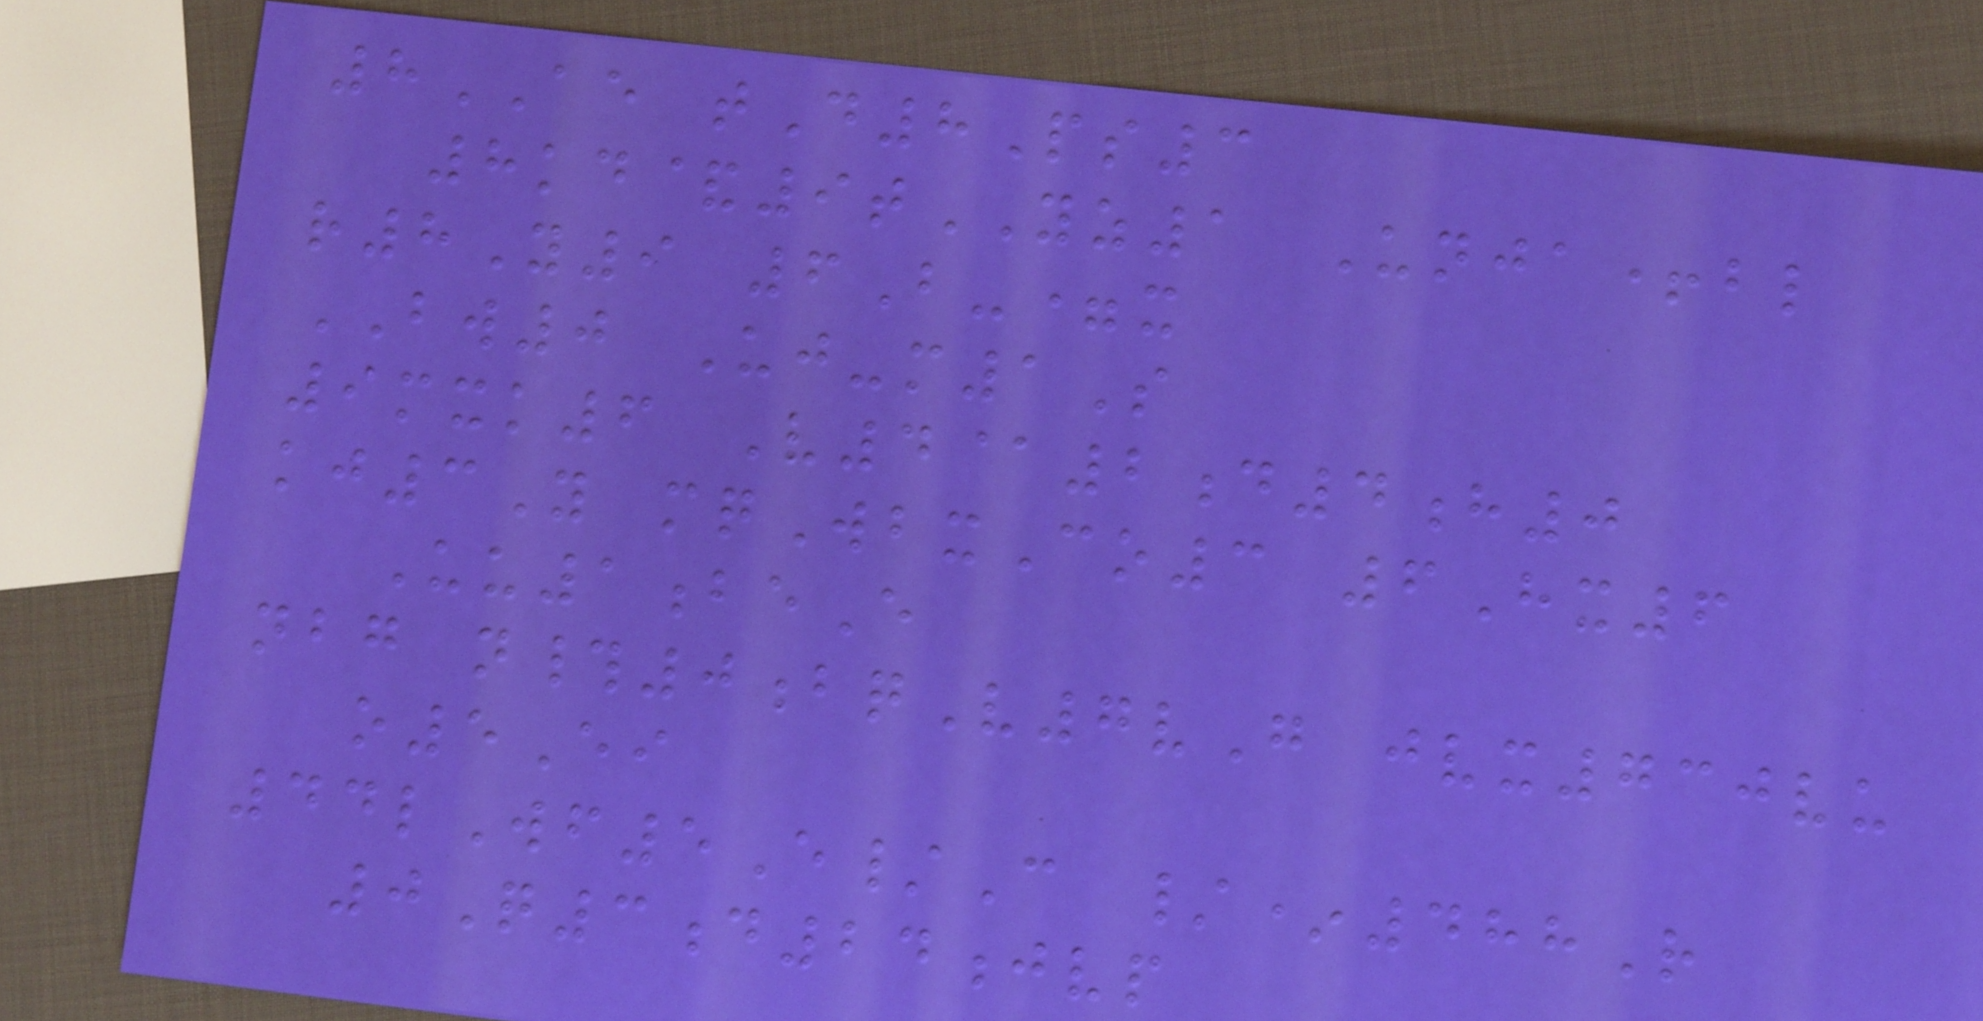8AE tD8Ps3
8kd&9tYZ1 Unja+bl
r8Y9 6B-=x
BW0 Uj-m1S
9mxk6 V4@2d4h0
kj3Y mqWbxCo3 6Hx6
Uu1beE
nbg n#0bqV7vG jvx730vu
o5Ei
44lWf5E/C /*488R
0Q3d24jvp
